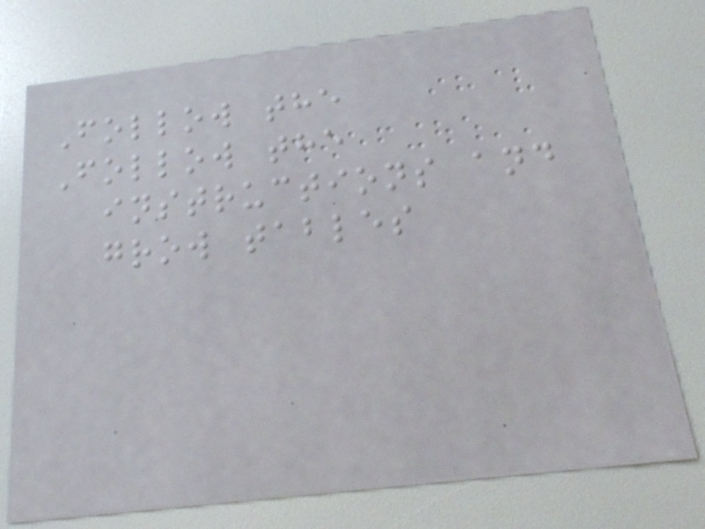Follow the
Follow the
instructions and
grow tables
